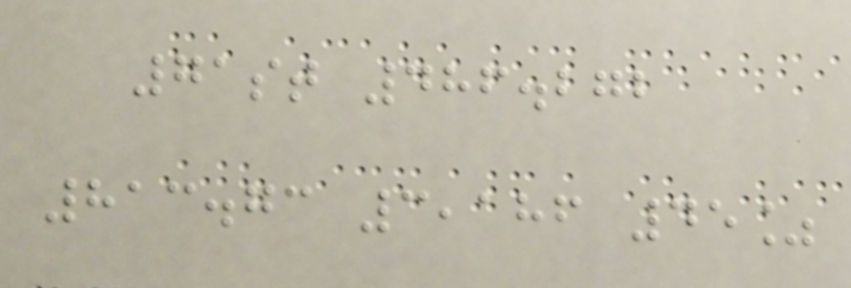71st 486.272
813.73 3,186 45%
